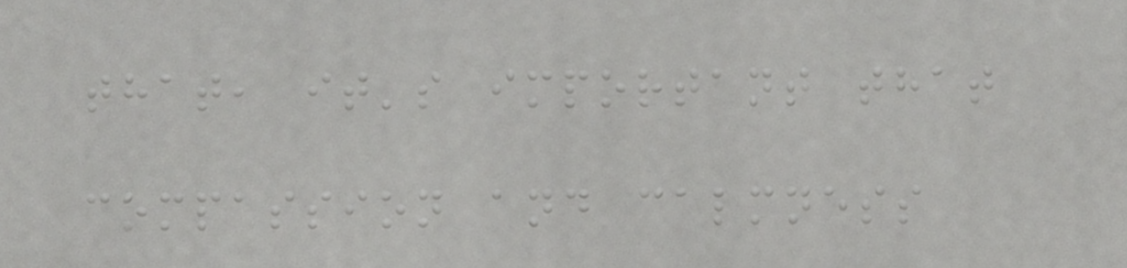that, it's important that
compassion and calmness
